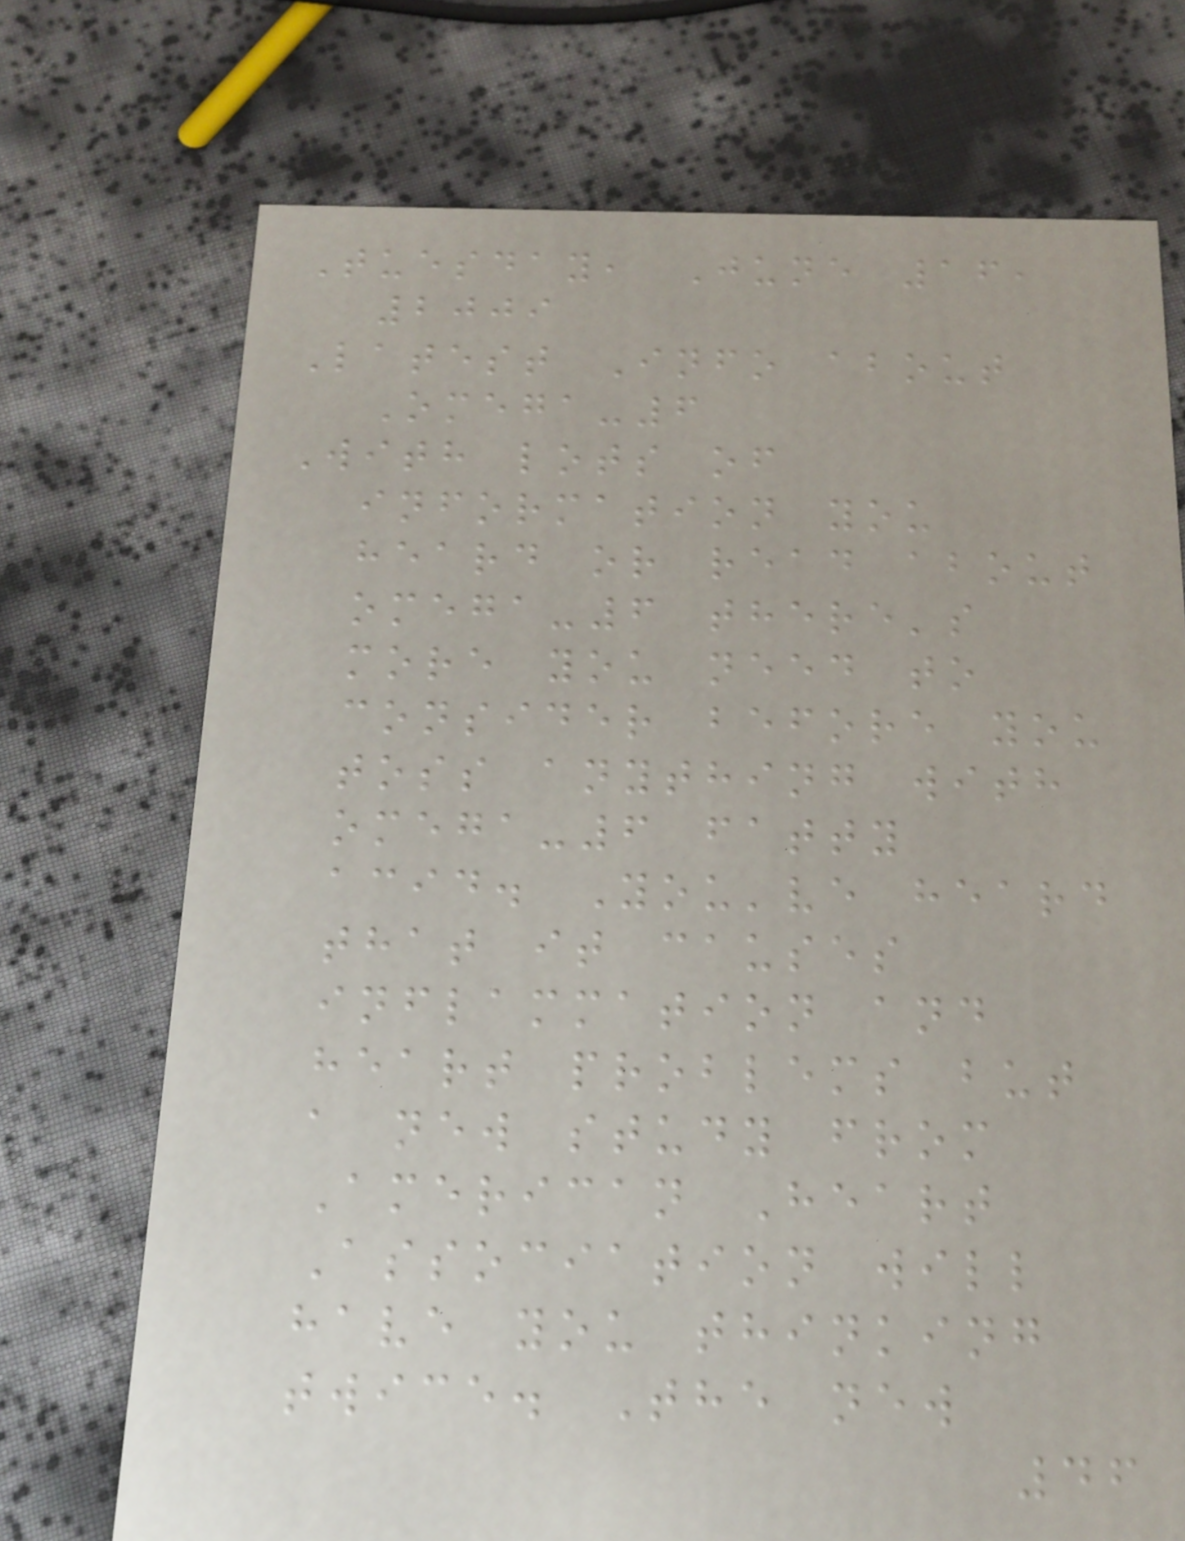Tuesday, June 16,
2009
Latest Info about
Omega-6
With lots of
information you
heard or read about
omega-6 there's
more you need to
consider before you
toss anything with
omega-6 fatty
acid. You've heard
that it causes
inflammation and
heart problems but
a new study from
American Heart
Association will
have you thinking
twice. The new
46
